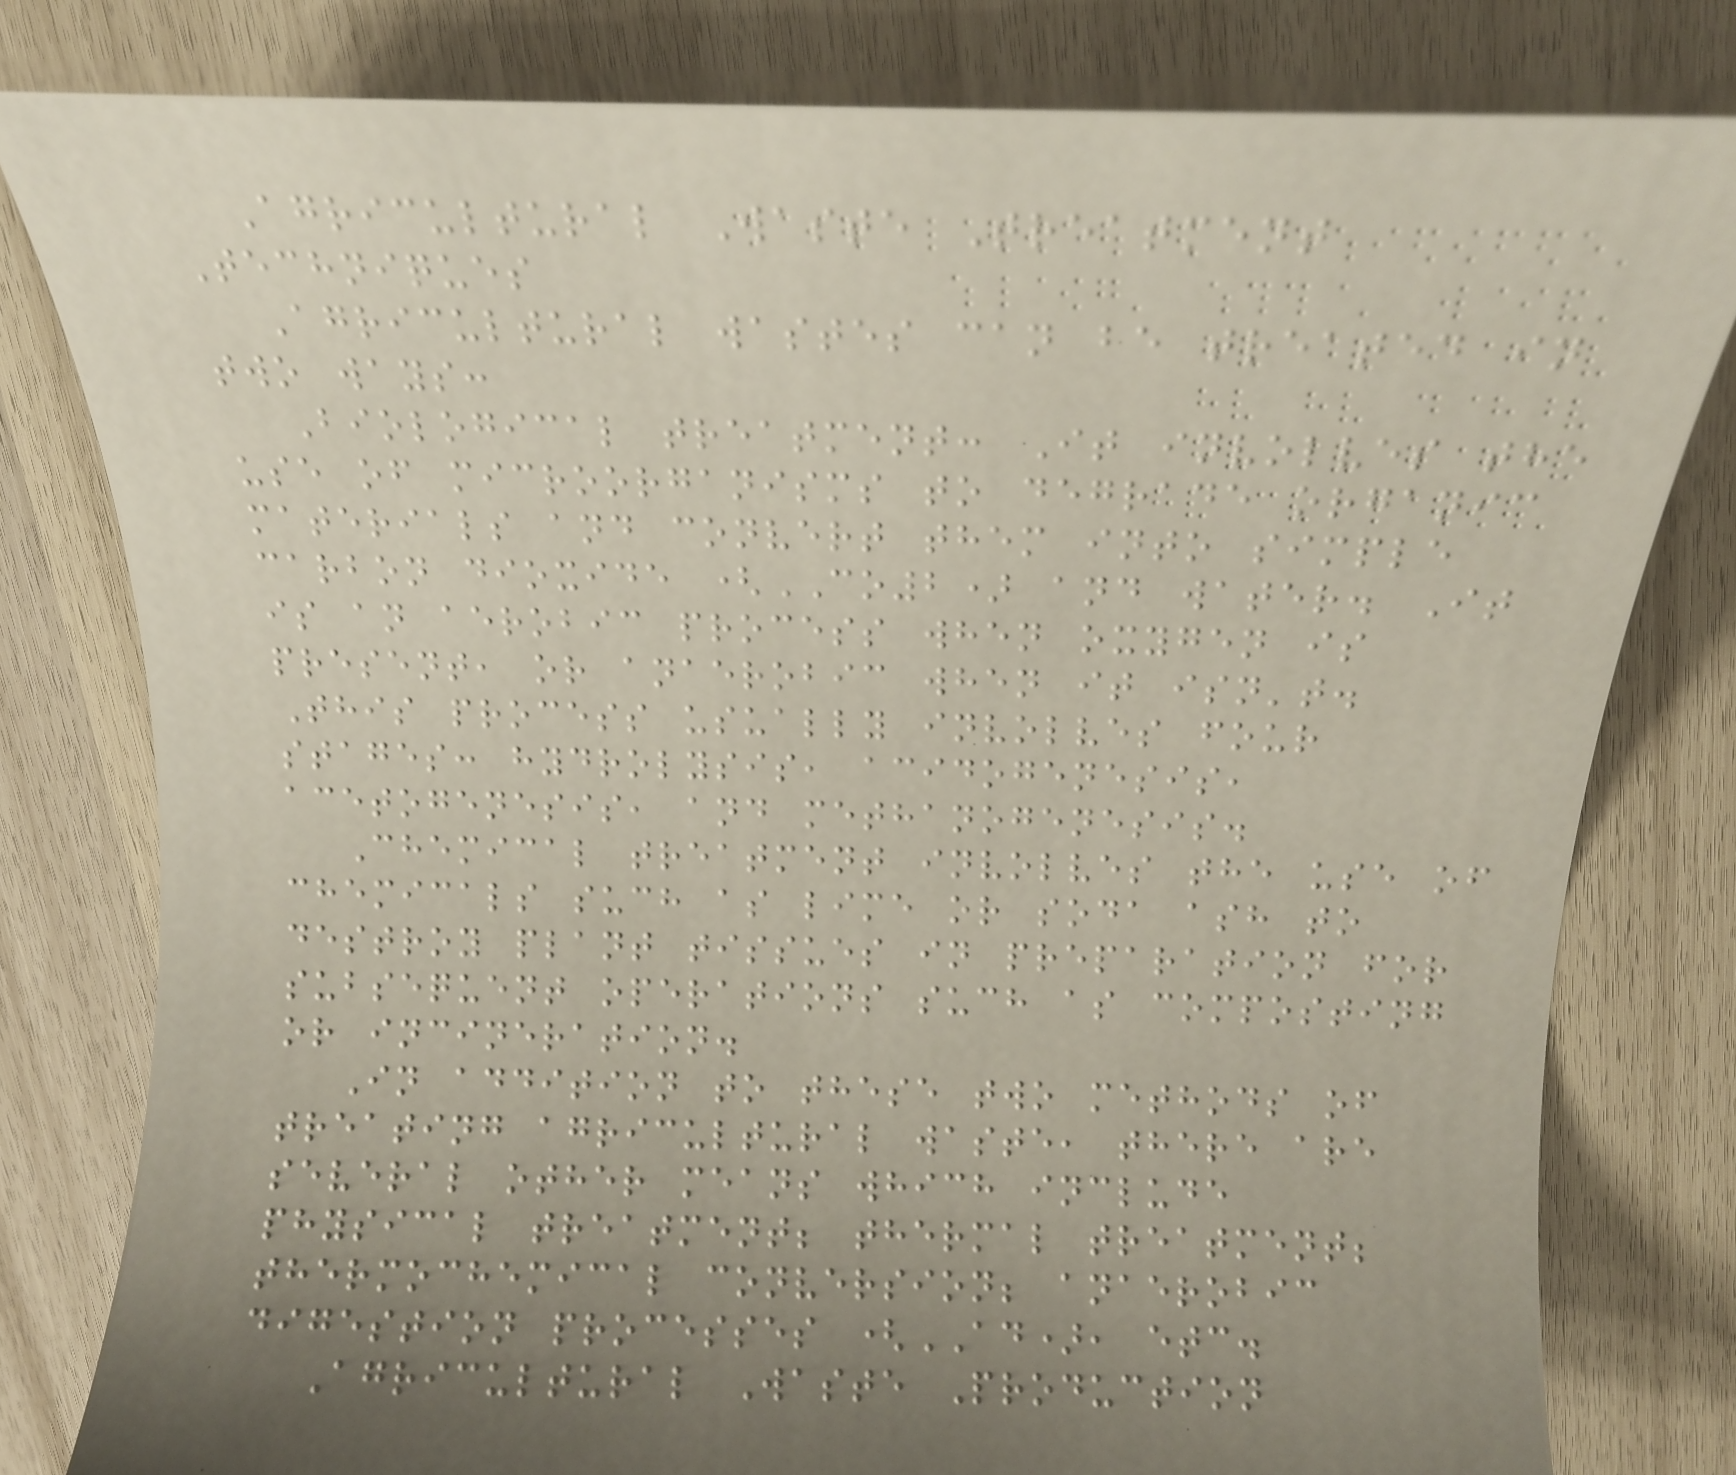Agricultural Waste Treatment
Techniques
Agricultural wastes can be treated in
two ways:
Biological treatment: It involves the
use of microorganisms to degrade organic
materials and convert them into simple
carbon dioxide (CO2) and water. It
is an aerobic process when oxygen is
present, or anaerobic when it isn't.
This process usually involves four
stages: hydrolysis, acidogenesis,
acetogenesis, and methanogenesis.
Chemical treatment involves the use of
chemicals such as lime or soda ash to
destroy plant tissues in preparation for
subsequent operations such as composting
or incineration.
In addition to these two methods of
treating agricultural waste, there are
several other means which include
physical treatment; thermal treatment;
thermochemical conversion; anaerobic
digestion processes (AD), etc.
Agricultural Waste Production
